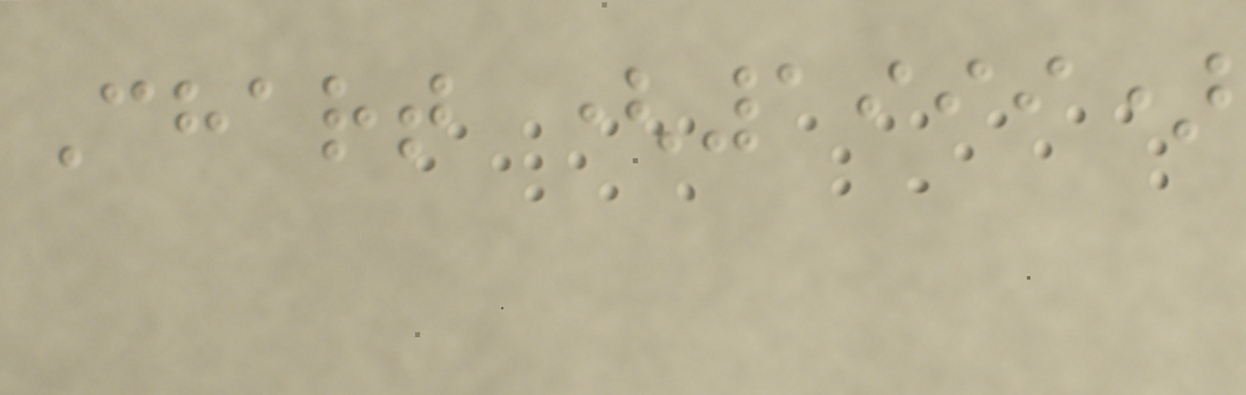Chart (1999)
